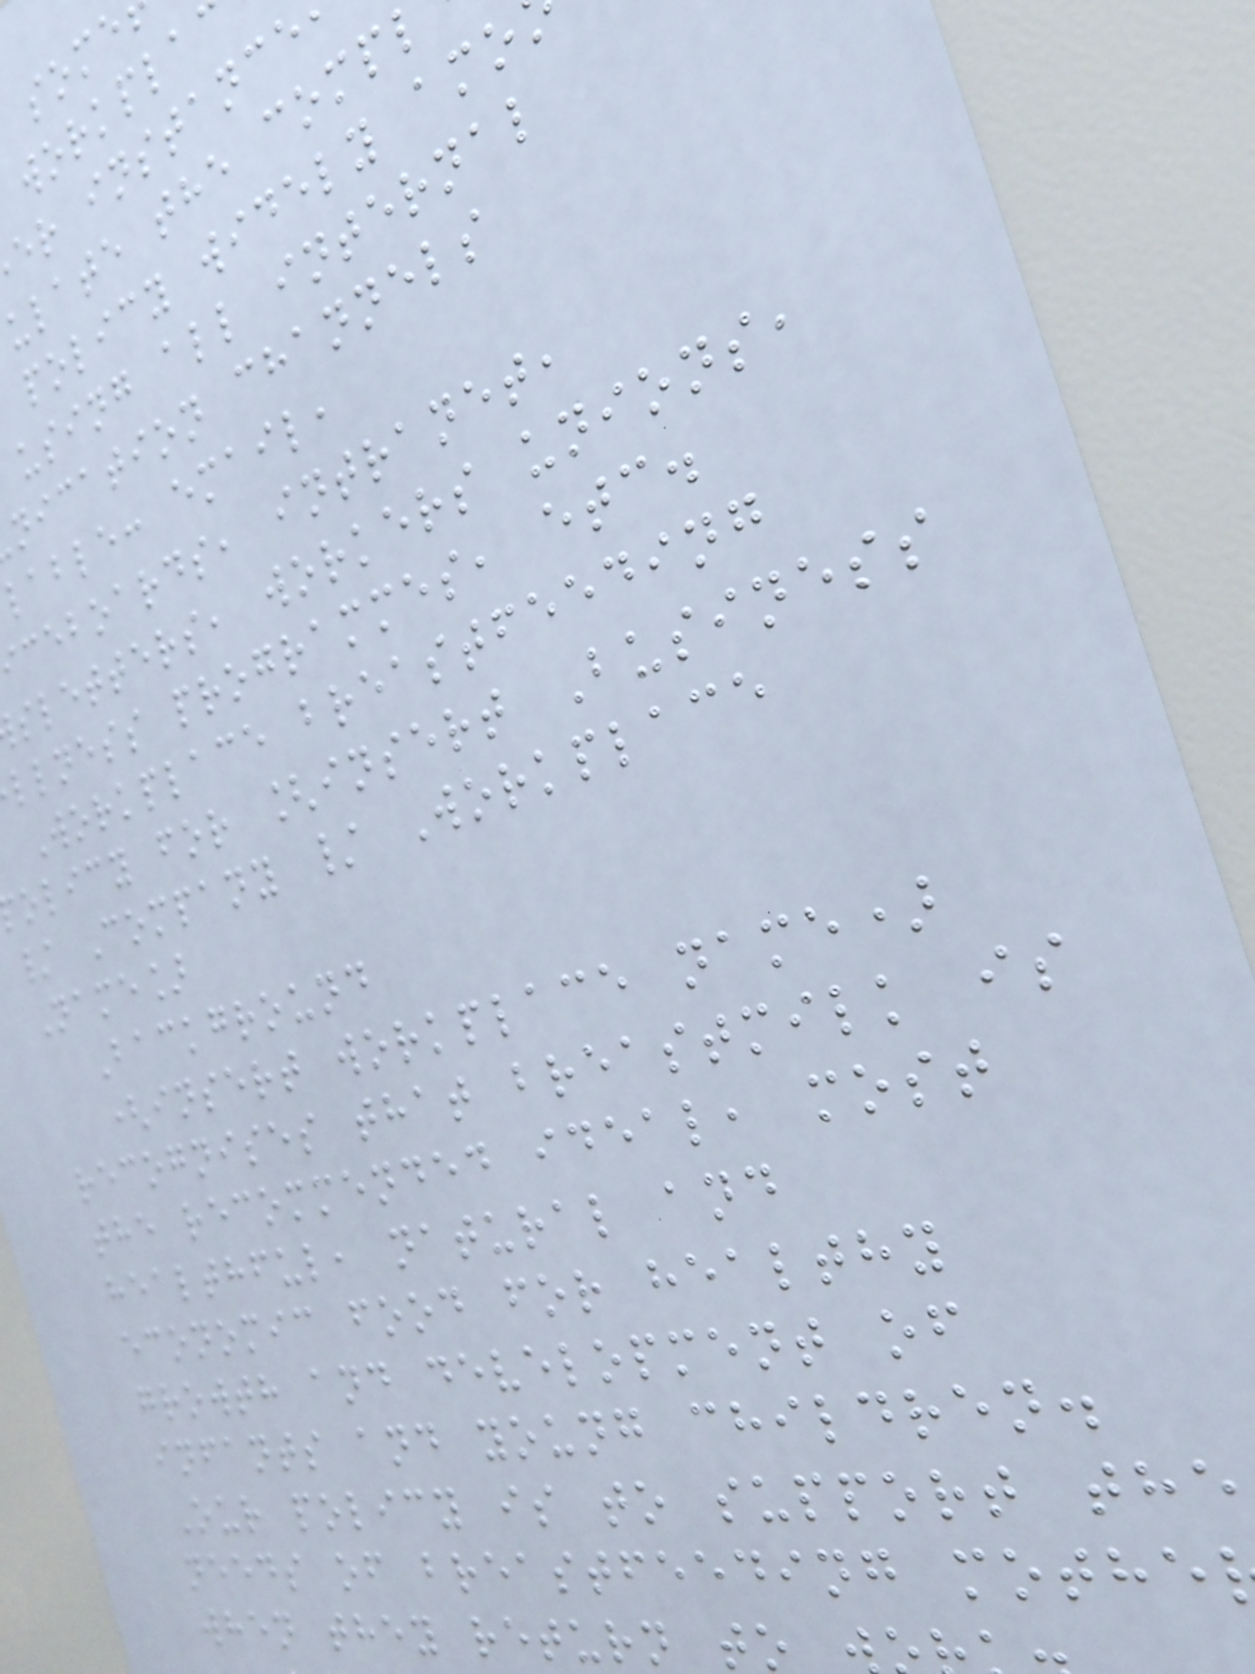workpla
er instance
ulate the comp
policy widely amo
using all internal
nication channels
lable: email,
ceboards, intranet,
sletters, workers unions,
llness programmes, etc.
Workplace breastfeeding
olicy for [insert Business
/ Company / Workplace
Name]
Background
(insert workplace name)
recognises that breastmilk is
the recommended ideal, most
healthful, natural and
economic food for healthy
growth and development of
infants and young children.
Our policy is to support the
needs of breastfeeding mothe
when they return to
